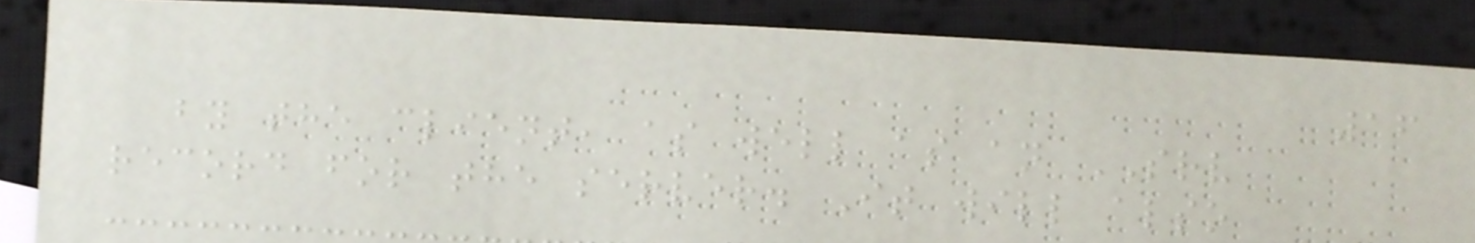16
by the client, as well as an SRV
record for the server. It will also
